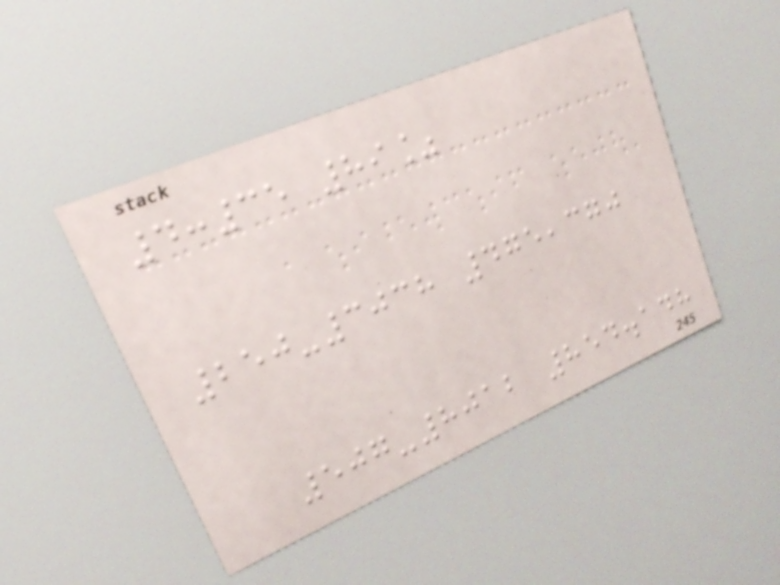4:35 89%
250-3038 475,370
507-8012 854.148
